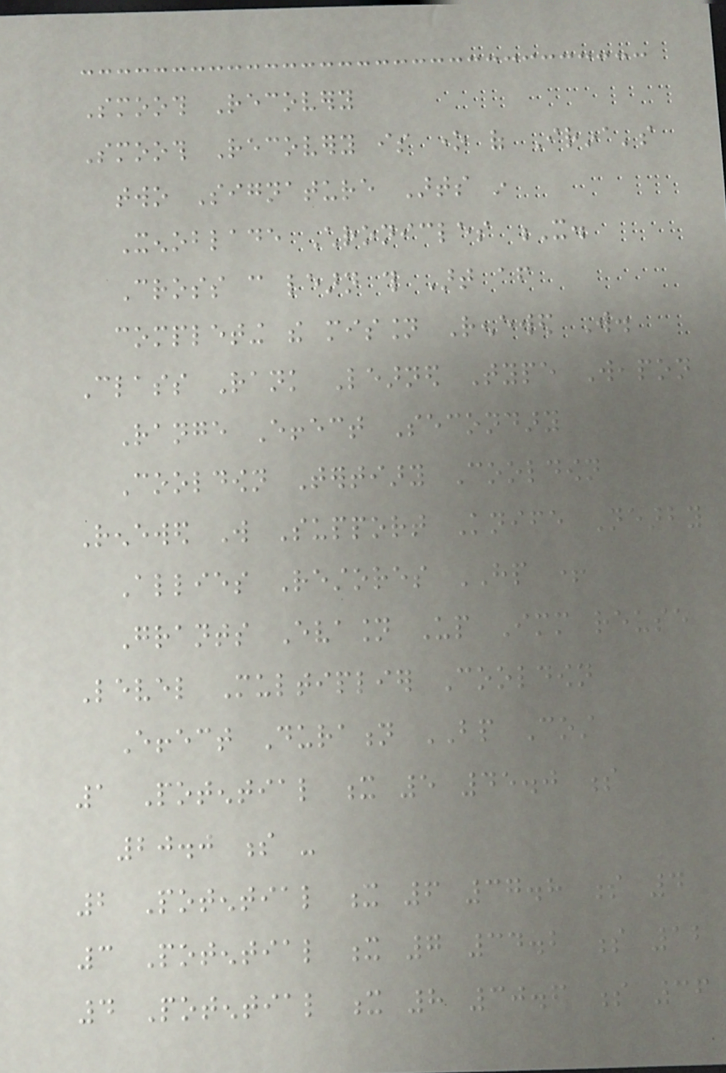Smooth Recovery
Smooth Recovery is one of Irina's
two Signature Arts in
Xenoblade Chronicles X.
Cross can learn this Art after
completing the mission Renewed Will.
Class Rank Learned Type Weapon
Range Effect Secondary
Cooldown Tertiary Cooldown
Renewed Will Support Knife Nearby
Allies Restores HP +
Grants Evasion Up Immediate reuse
Level Multiplier Cooldown
Effect Duration BP Cost
1 Potential x 5 45.0 s
20.0 s -
2 Potential x 6 37.8 s 4
3 Potential x 7 34.2 s 12
4 Potential x 8 30.6 s 36
